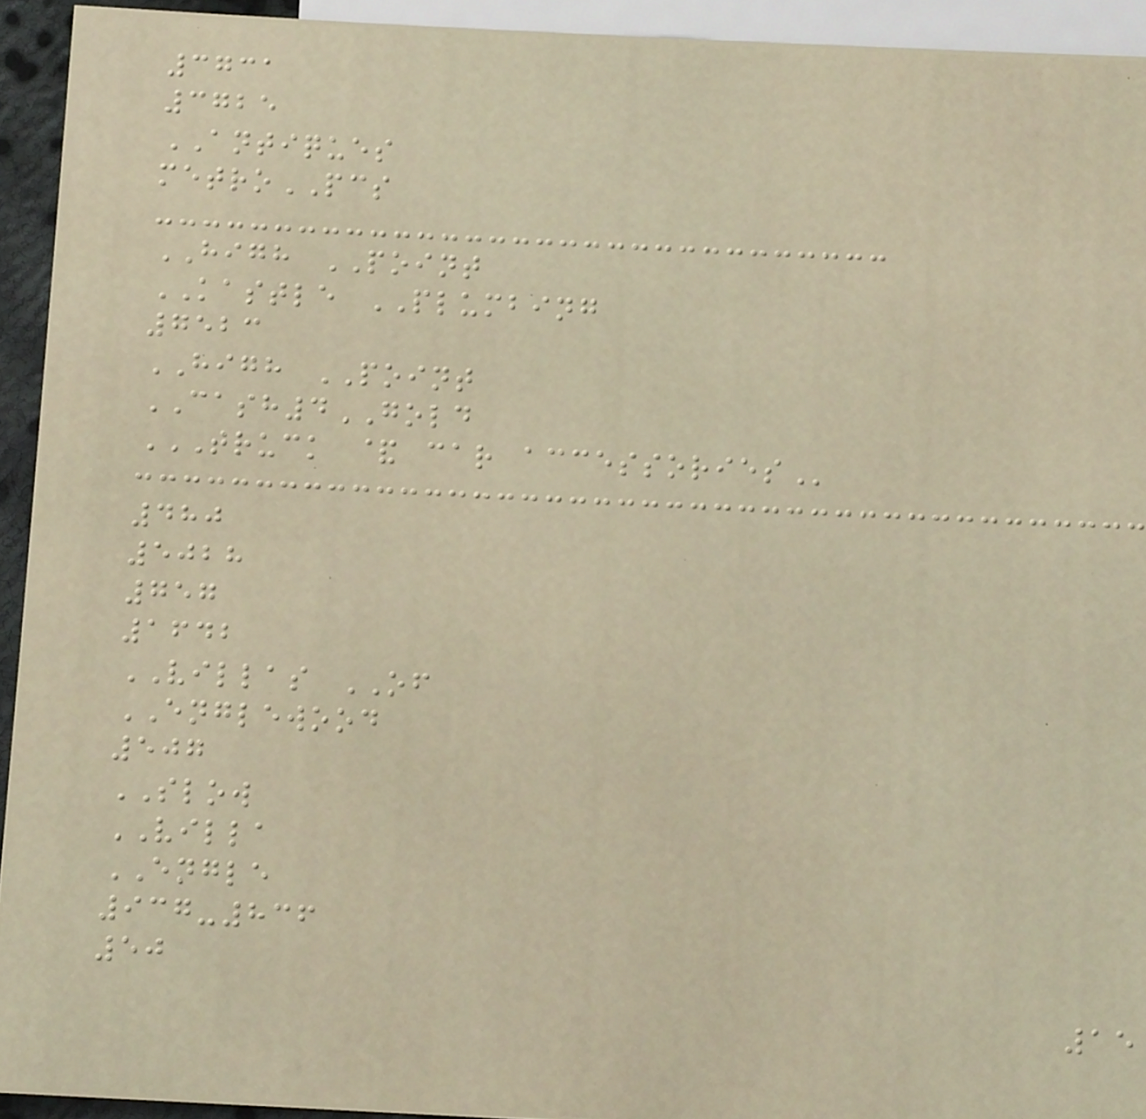3731
3725
ANTIQUES
metroPCS
HIGH POINT
KASTLE PLUMBING
7523
HIGH POINT
CASH4GOLD
TRUCK & CAR ACCESSORIES
480
5028
757
1642
VILLAS OF
ENGLEWOOD
507
SLOW
VILLA
ENGLE
937-836
50
15
